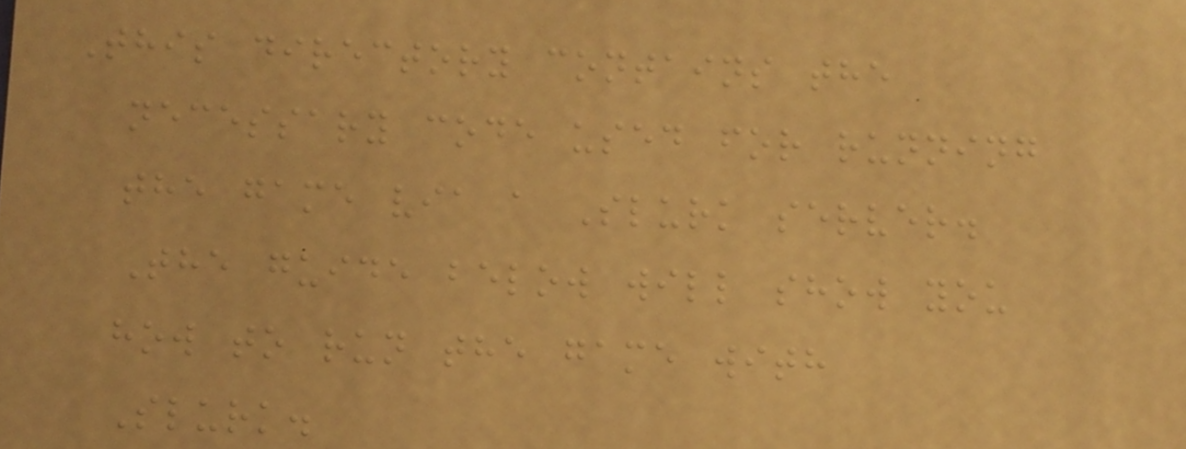This directory contains the
necessary code used for running
the game via a Slurk server.
The guide below will show you
how to run the game with
Slurk.
